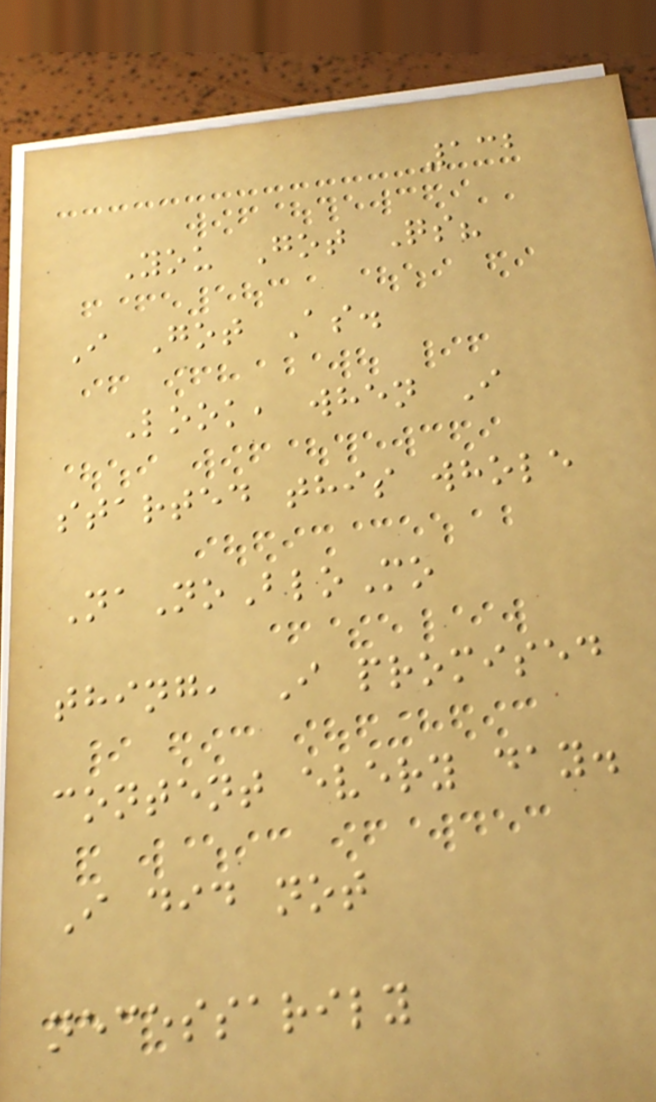132
You Got Qs?
I Got As.
Look, when I
started this whole
NaNoBloMo
thing, I promised
content every day.
I did not
necessarily
